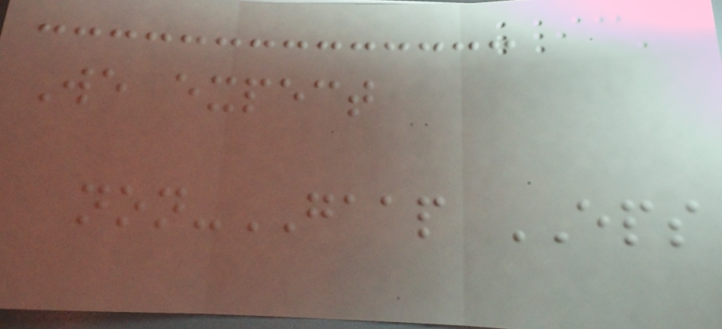We expect
non-GAAP EPS
